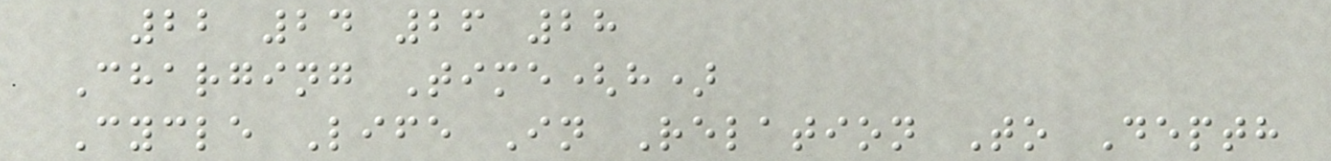22 24 26 28
Charging Time(h)
Cycle Life In Relation To Depth
